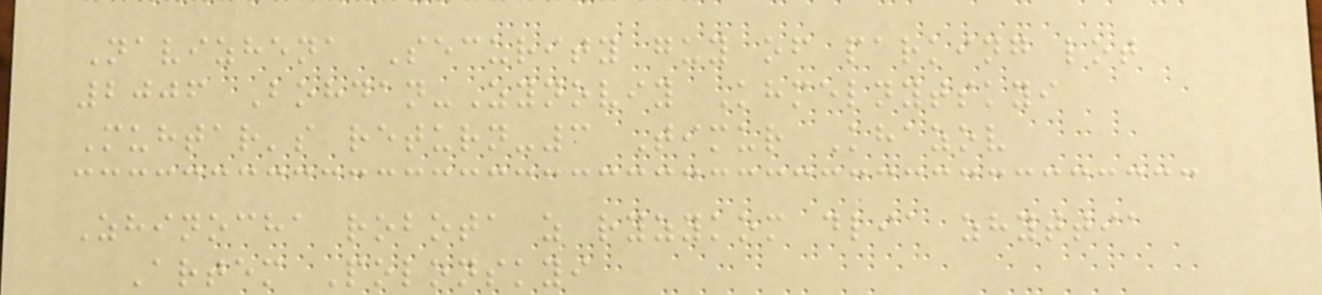Navizhena Security guy of parking lot
2006 Bohdan-Zynoviy Khmelnytskyi
Muhtar's return-3 Timur Khazov
Zhinocha robota z ryzykom dlia zhyttia
Artem Polonskyi
